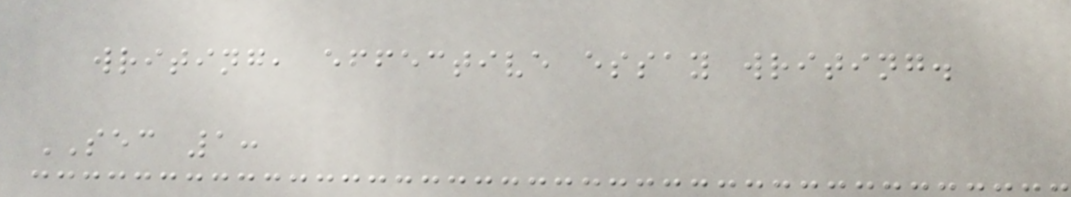writing, effective essay writing.
SEC 1:
